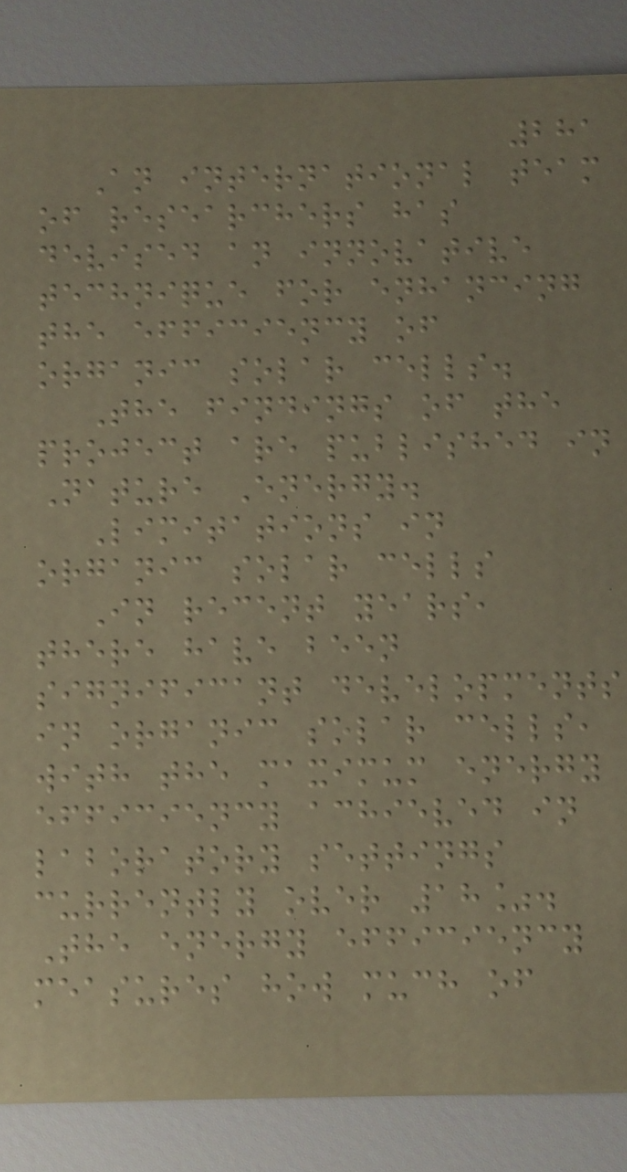281
An international team
of researchers has
devised an innovative
technique for enhancing
the efficiency of
organic solar cells.
The findings of the
project are published in
Nature Energy.
Limitations in
organic solar cells
In recent years,
there have been
significant developments
in organic solar cells,
with the maximum energy
efficiency achieved in
laboratory settings
currently over 18%.
The energy efficiency
measures how much of
